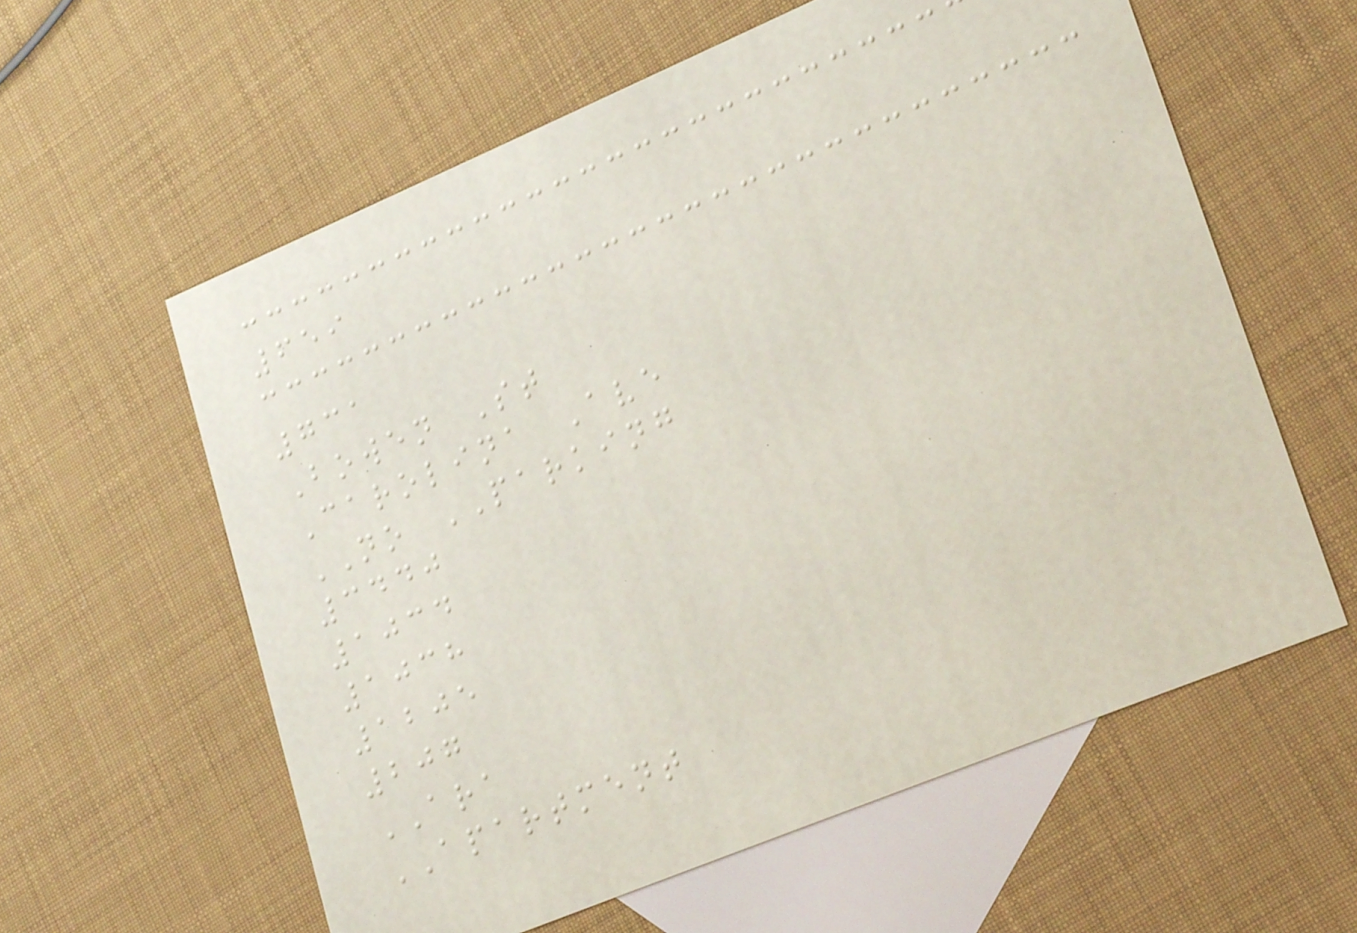659
731
Bowen St
Carolina Ave
NO PARKING
3440
1034
1038
1205
207
ARA
APARTMENT
